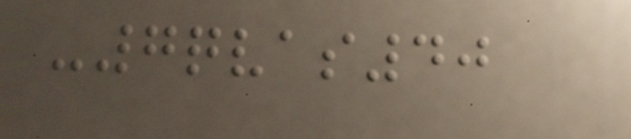-7qvas40
